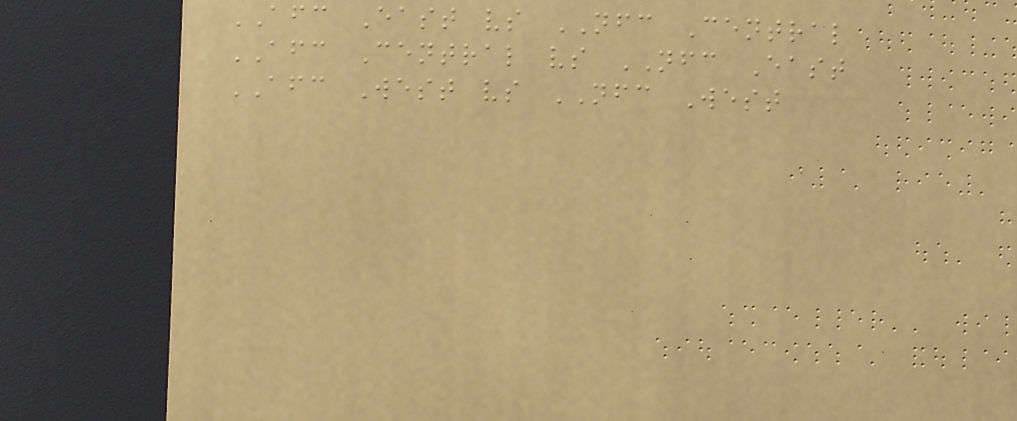AFC East vs NFC Central
AFC Central vs NFC East
AFC West vs NFC West
